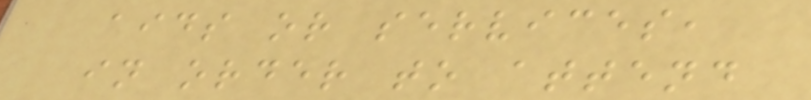aids or services,
in order to attend
